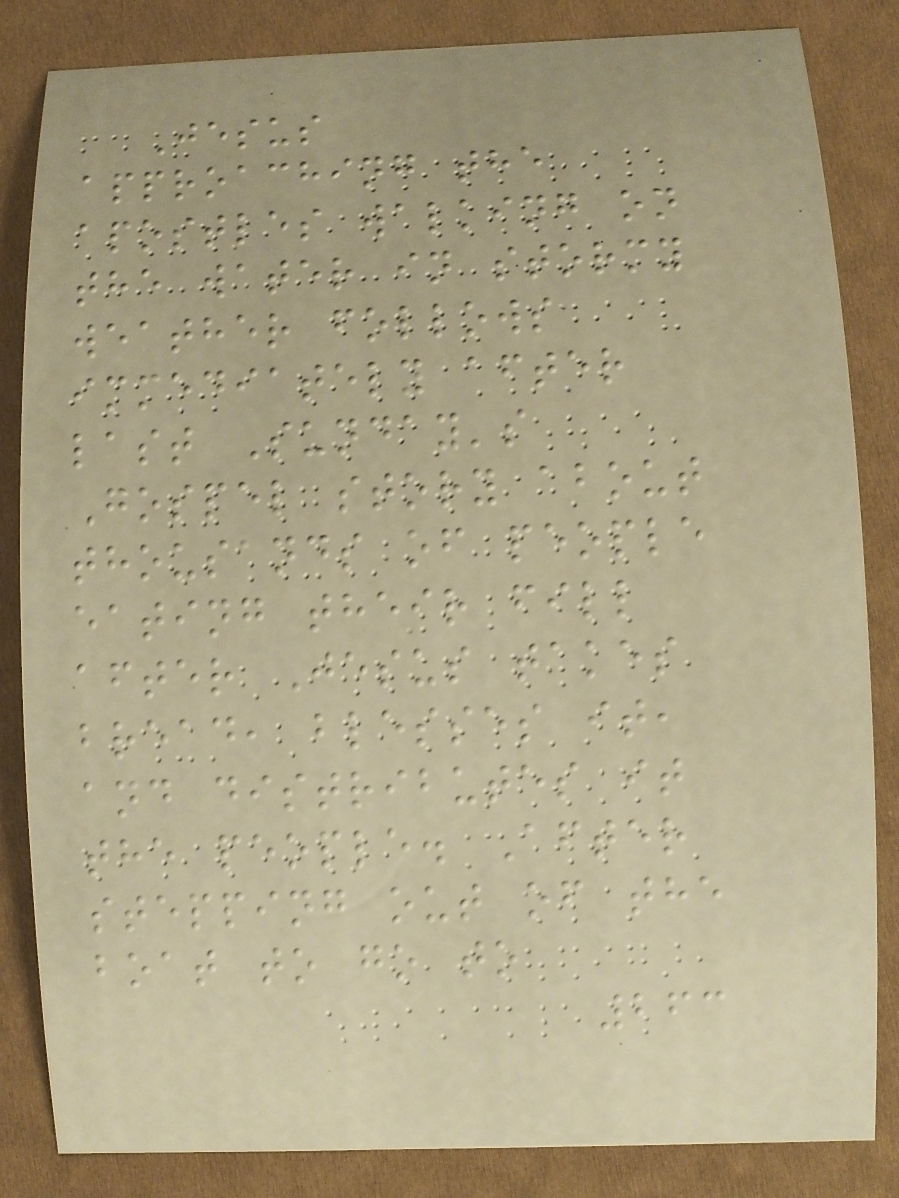Jesus
approaching the
apostles walking on
the water in stormy
weather follows
immediately after
last Sunday's
Gospel story about
thousands of people
eating their fill
after Jesus takes
bread, blesses it,
and distributes it
the people. After
stepping out of the
boat to go to
263
